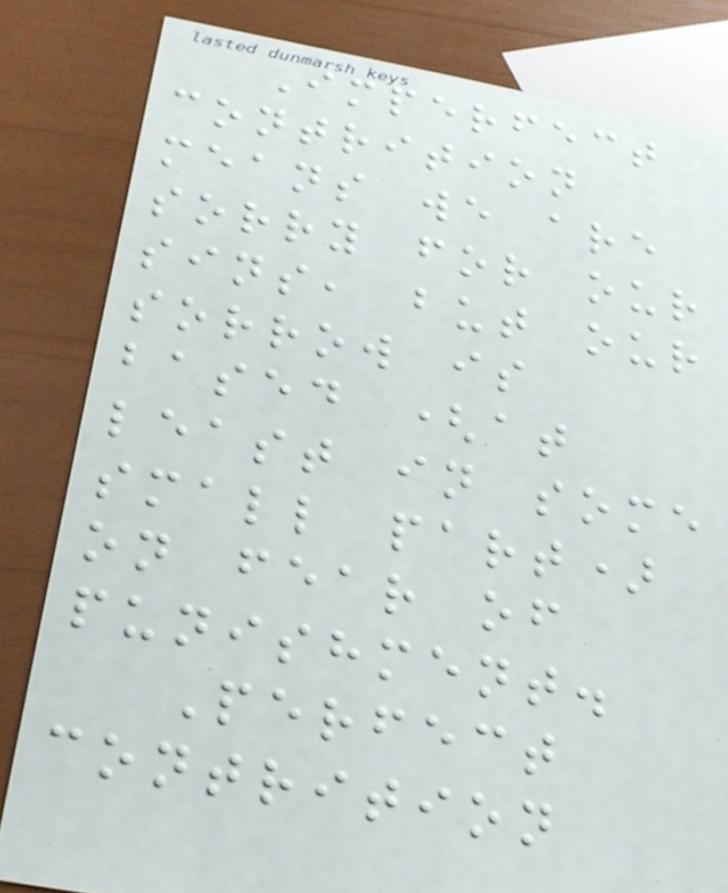Imperfect
contrition
means we are
sorry for our
sins, but our
sorrow is
based (at
least in some
small part)
on fear of
punishment.
Perfect
contrition
